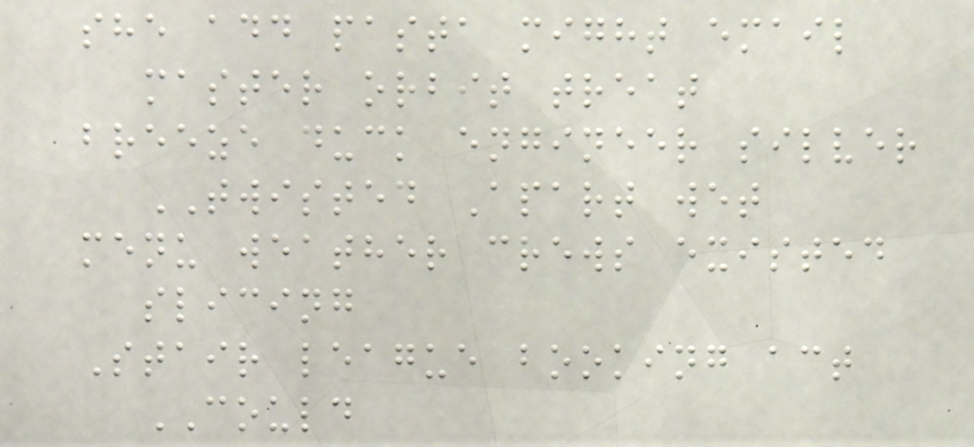she add pasta might email
master orbit treat
breeze duck engineer silver
TWISTED Apart wet
menu weather crews existed
slicing
Stair league booking act
COULD
